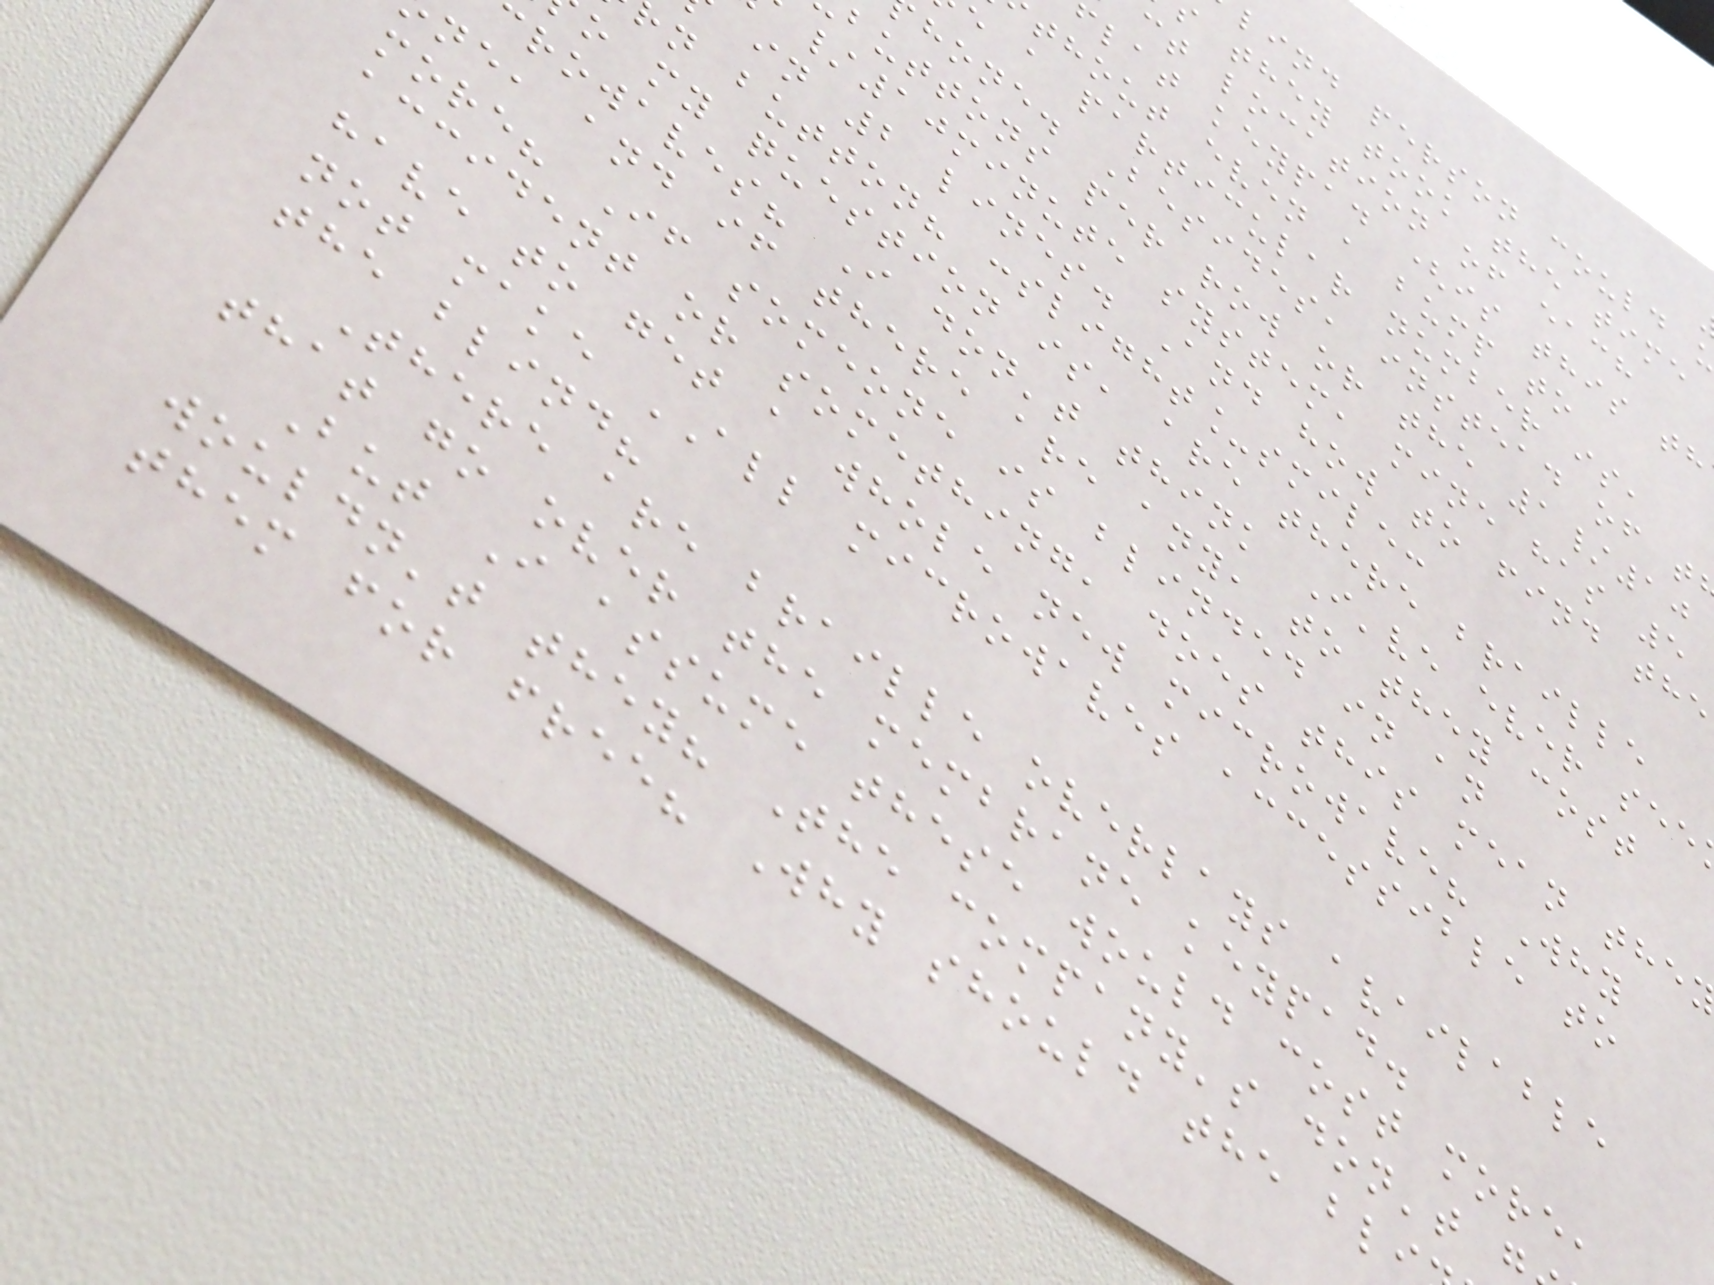lind person could
they took the time
ct location of each
flat keypad (is this th
thout even a bump to
e a particular number is,
hone. Besides, instead of t
buttons per row or the 1/10
/10minute system, mine has 5
in 2 lines. And how to find the
n button? :slight_smile:
o my question is, are there braille
rowaves? I don't think I've ever see
ne, and if there are any, to they cost
more? If someone is blinded in an
accident or something, does this mean the
have to get a whole new microwave? Why
not make ALL microwaves accessible to
the blind?
There are braille overlays available
that go over the membrane keypad.
But I assume these would cost more,
wouldn't they? The company's don't
them for free? Why should the bli
